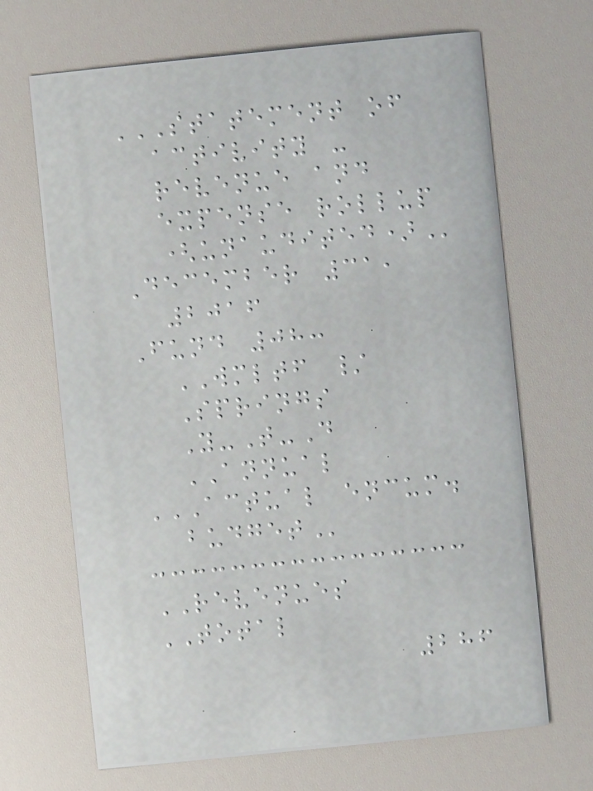STATEMENT OF
ACTIVITY -
REVENUE AND
EXPENSE ROLLUP
(UNAUDITED)
December 31,
2016
Fund 08:
WMLTF /
Springs
Y-T-D
ANNUAL
ACTUAL ENCUM.
BUDGET
REVENUES
TOTAL
286
